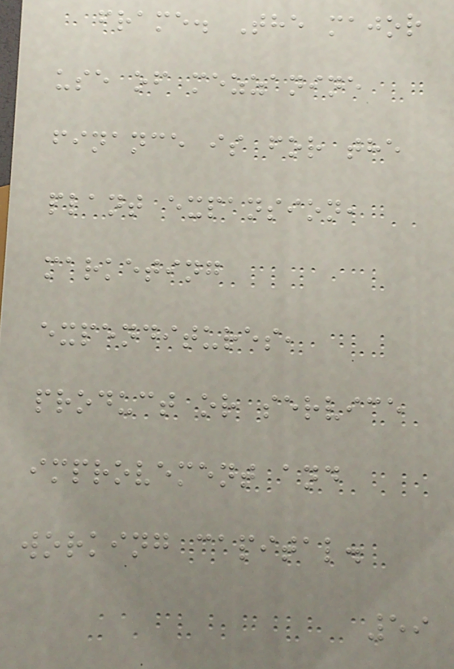frame. The major
use of mezzanine
finance is for the
plant expansion,
marketing
expenditures,
product or service
improvement and
working capital.
59
